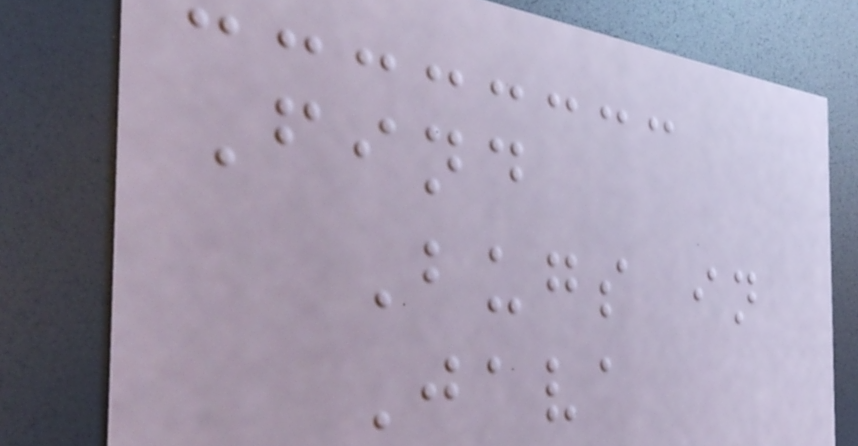Find
Bugs in
Java
